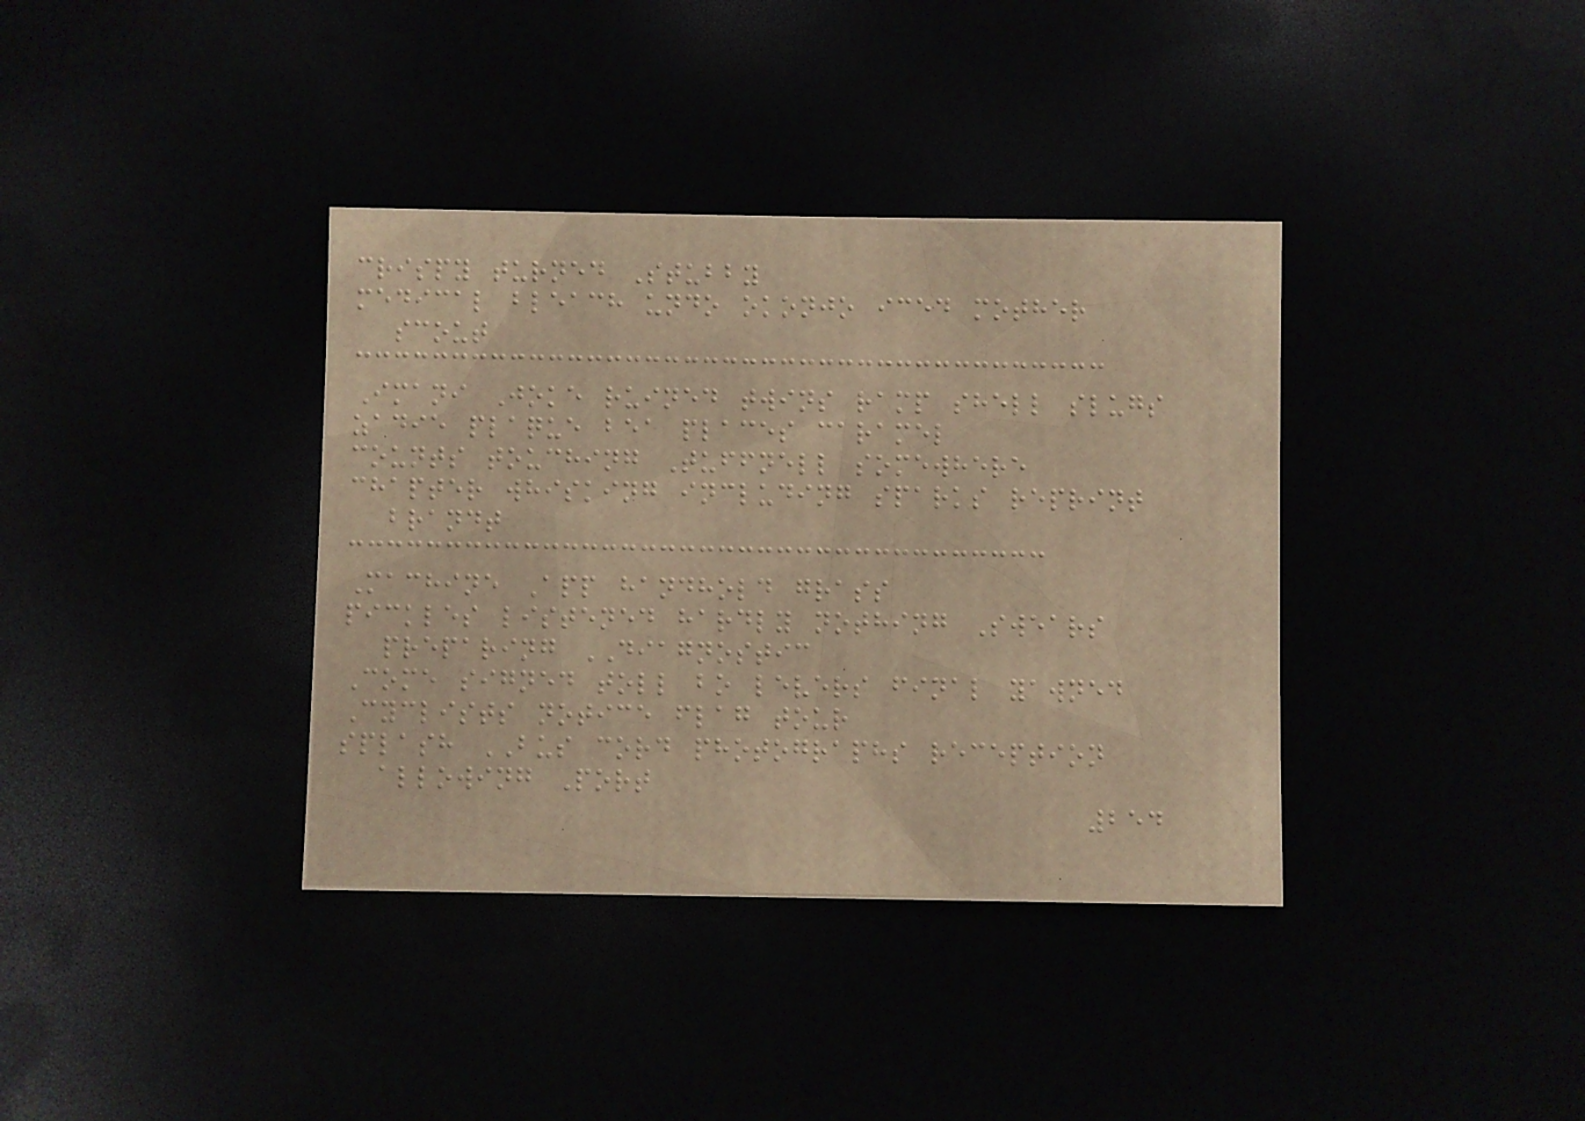crispy turned Stubby
medical bleach undo okonjo iced mother
scout
Imani Joke ruined twins ramp shell slugs
zadie plaque bea places caramel
counts touching Tuffnell somewhere
chapter whisking including sparks reprint
brandt
Machine App handhold grass
pickles listened hardly nothing Swears
preparing DIAGNOSTIC
Come signed toll bo levers final yawned
Cyclists notice flag tour
splash BUS cord photographs reception
allowing Port
254
